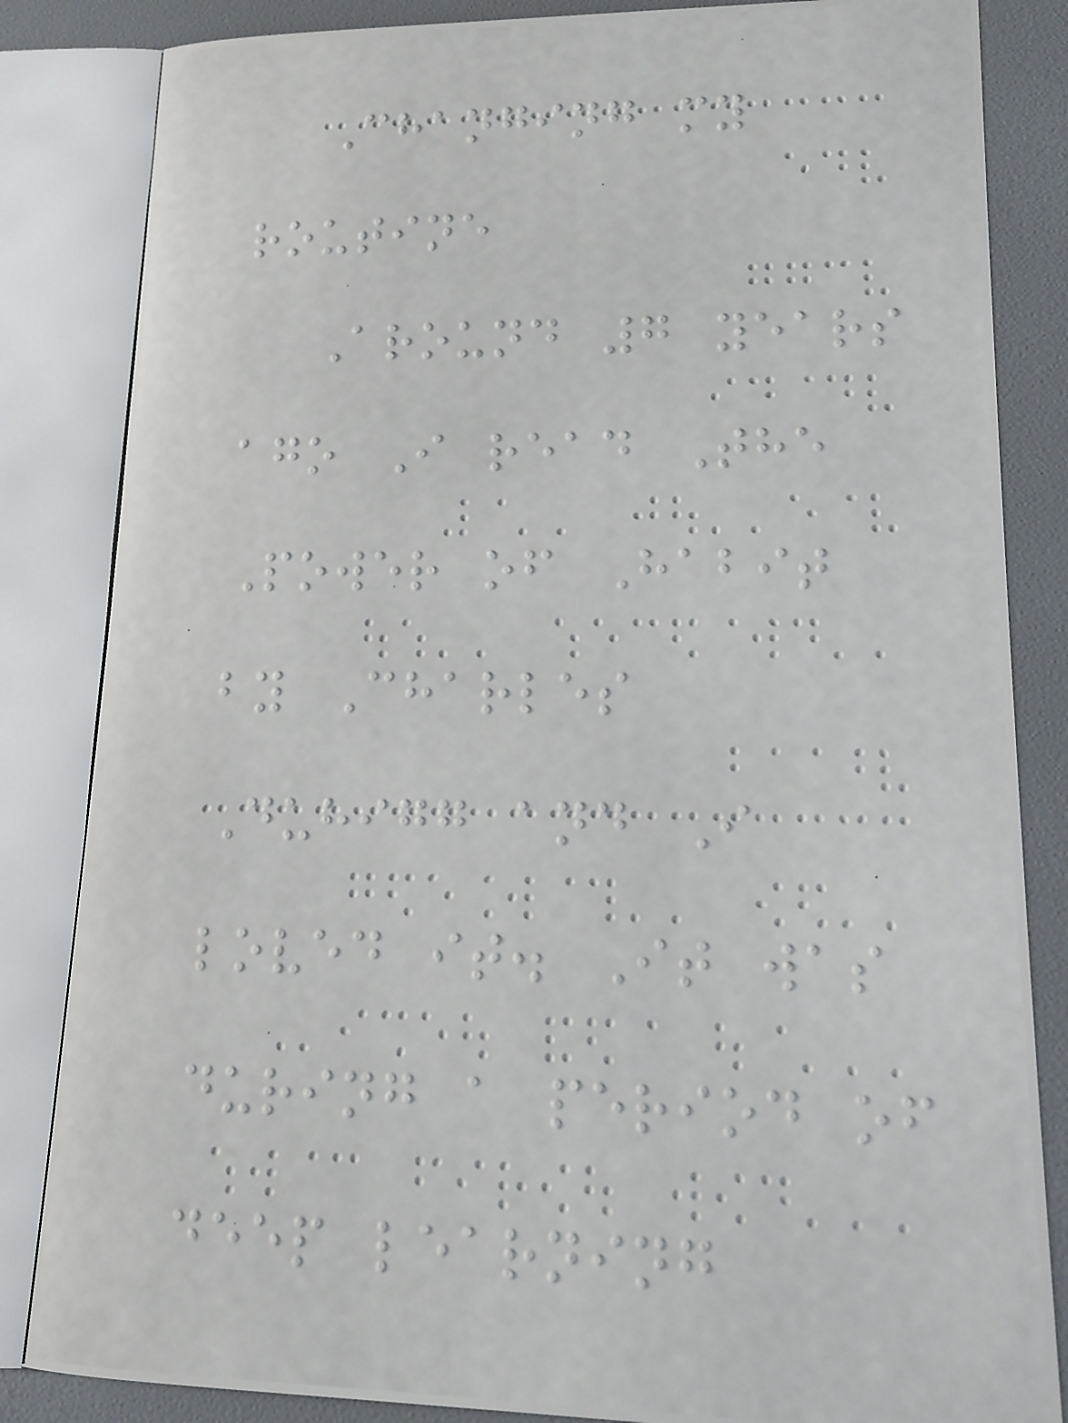Changing my
routine
Around 7 years
ago I read The
Power of Habit
by Charles
Duhigg and I
loved it. It was
during a period of
deep learning
